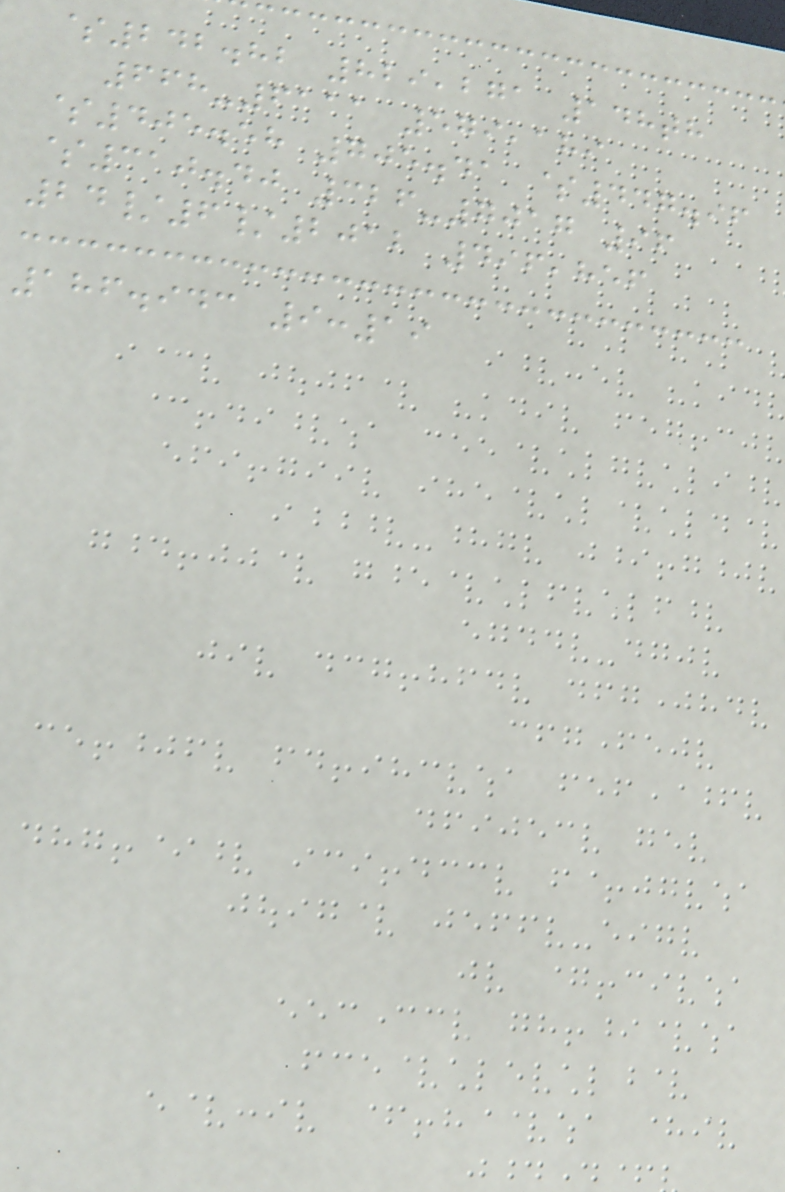$242.82 829,271 148th
668-6111 579,189
$405.58 705.41 $447.96
$310.40 326-7017 96
24/6/2012 496,856
186.943 9:19
